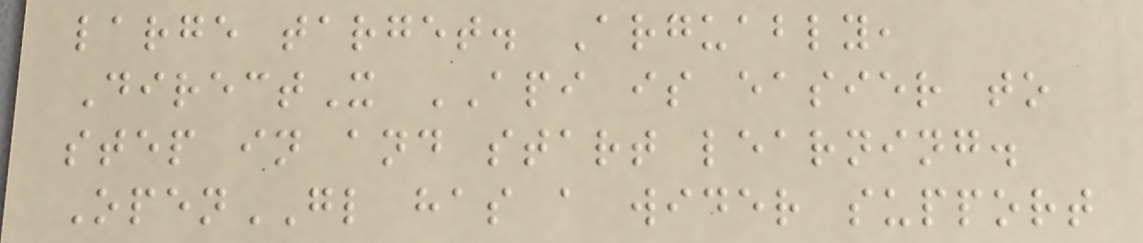large target. Arguably,
DirectX API is easier to
step in and start learning.
OpenGL has a wider support
